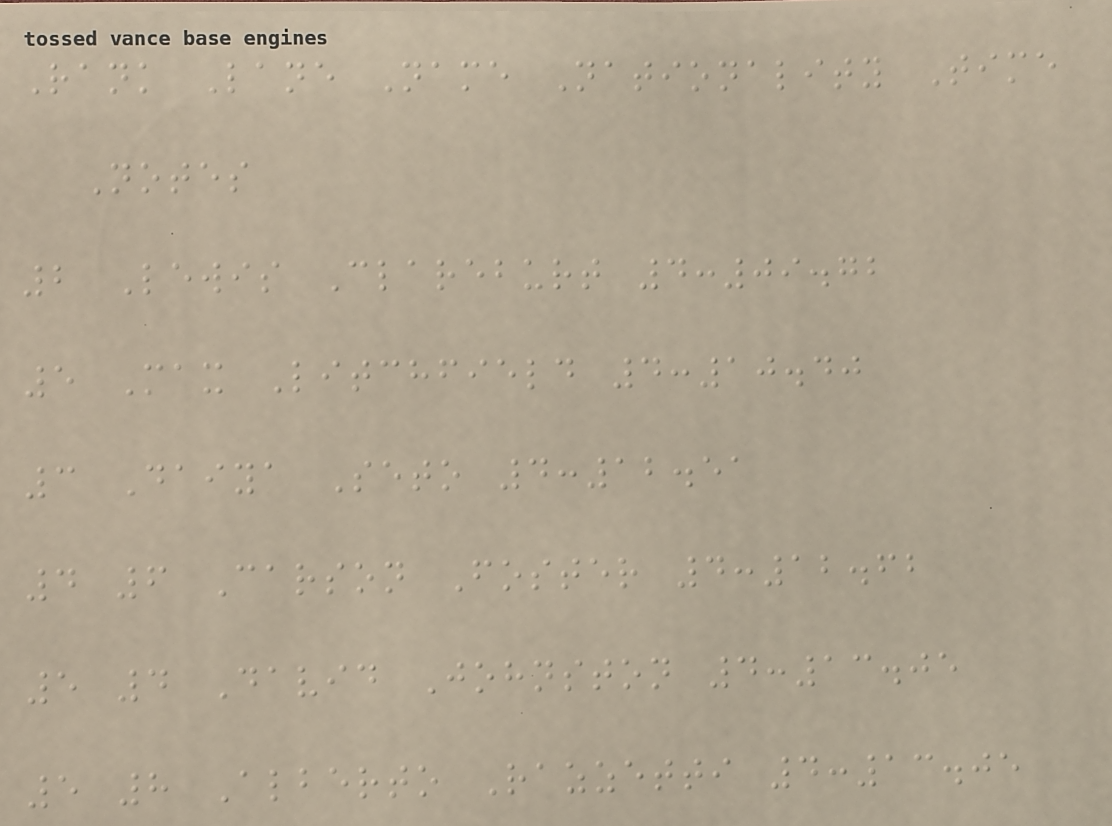Rank Lane Name Nationality Time
Notes
2 Lewis Clareburt 4:09.72
5 Max Litchfield 4:10.40
3 Daiya Seto 4:12.51
4 6 Carson Foster 4:12.62
5 4 David Johnston 4:13.05
5 8 Alberto Razzetti 4:13.05
